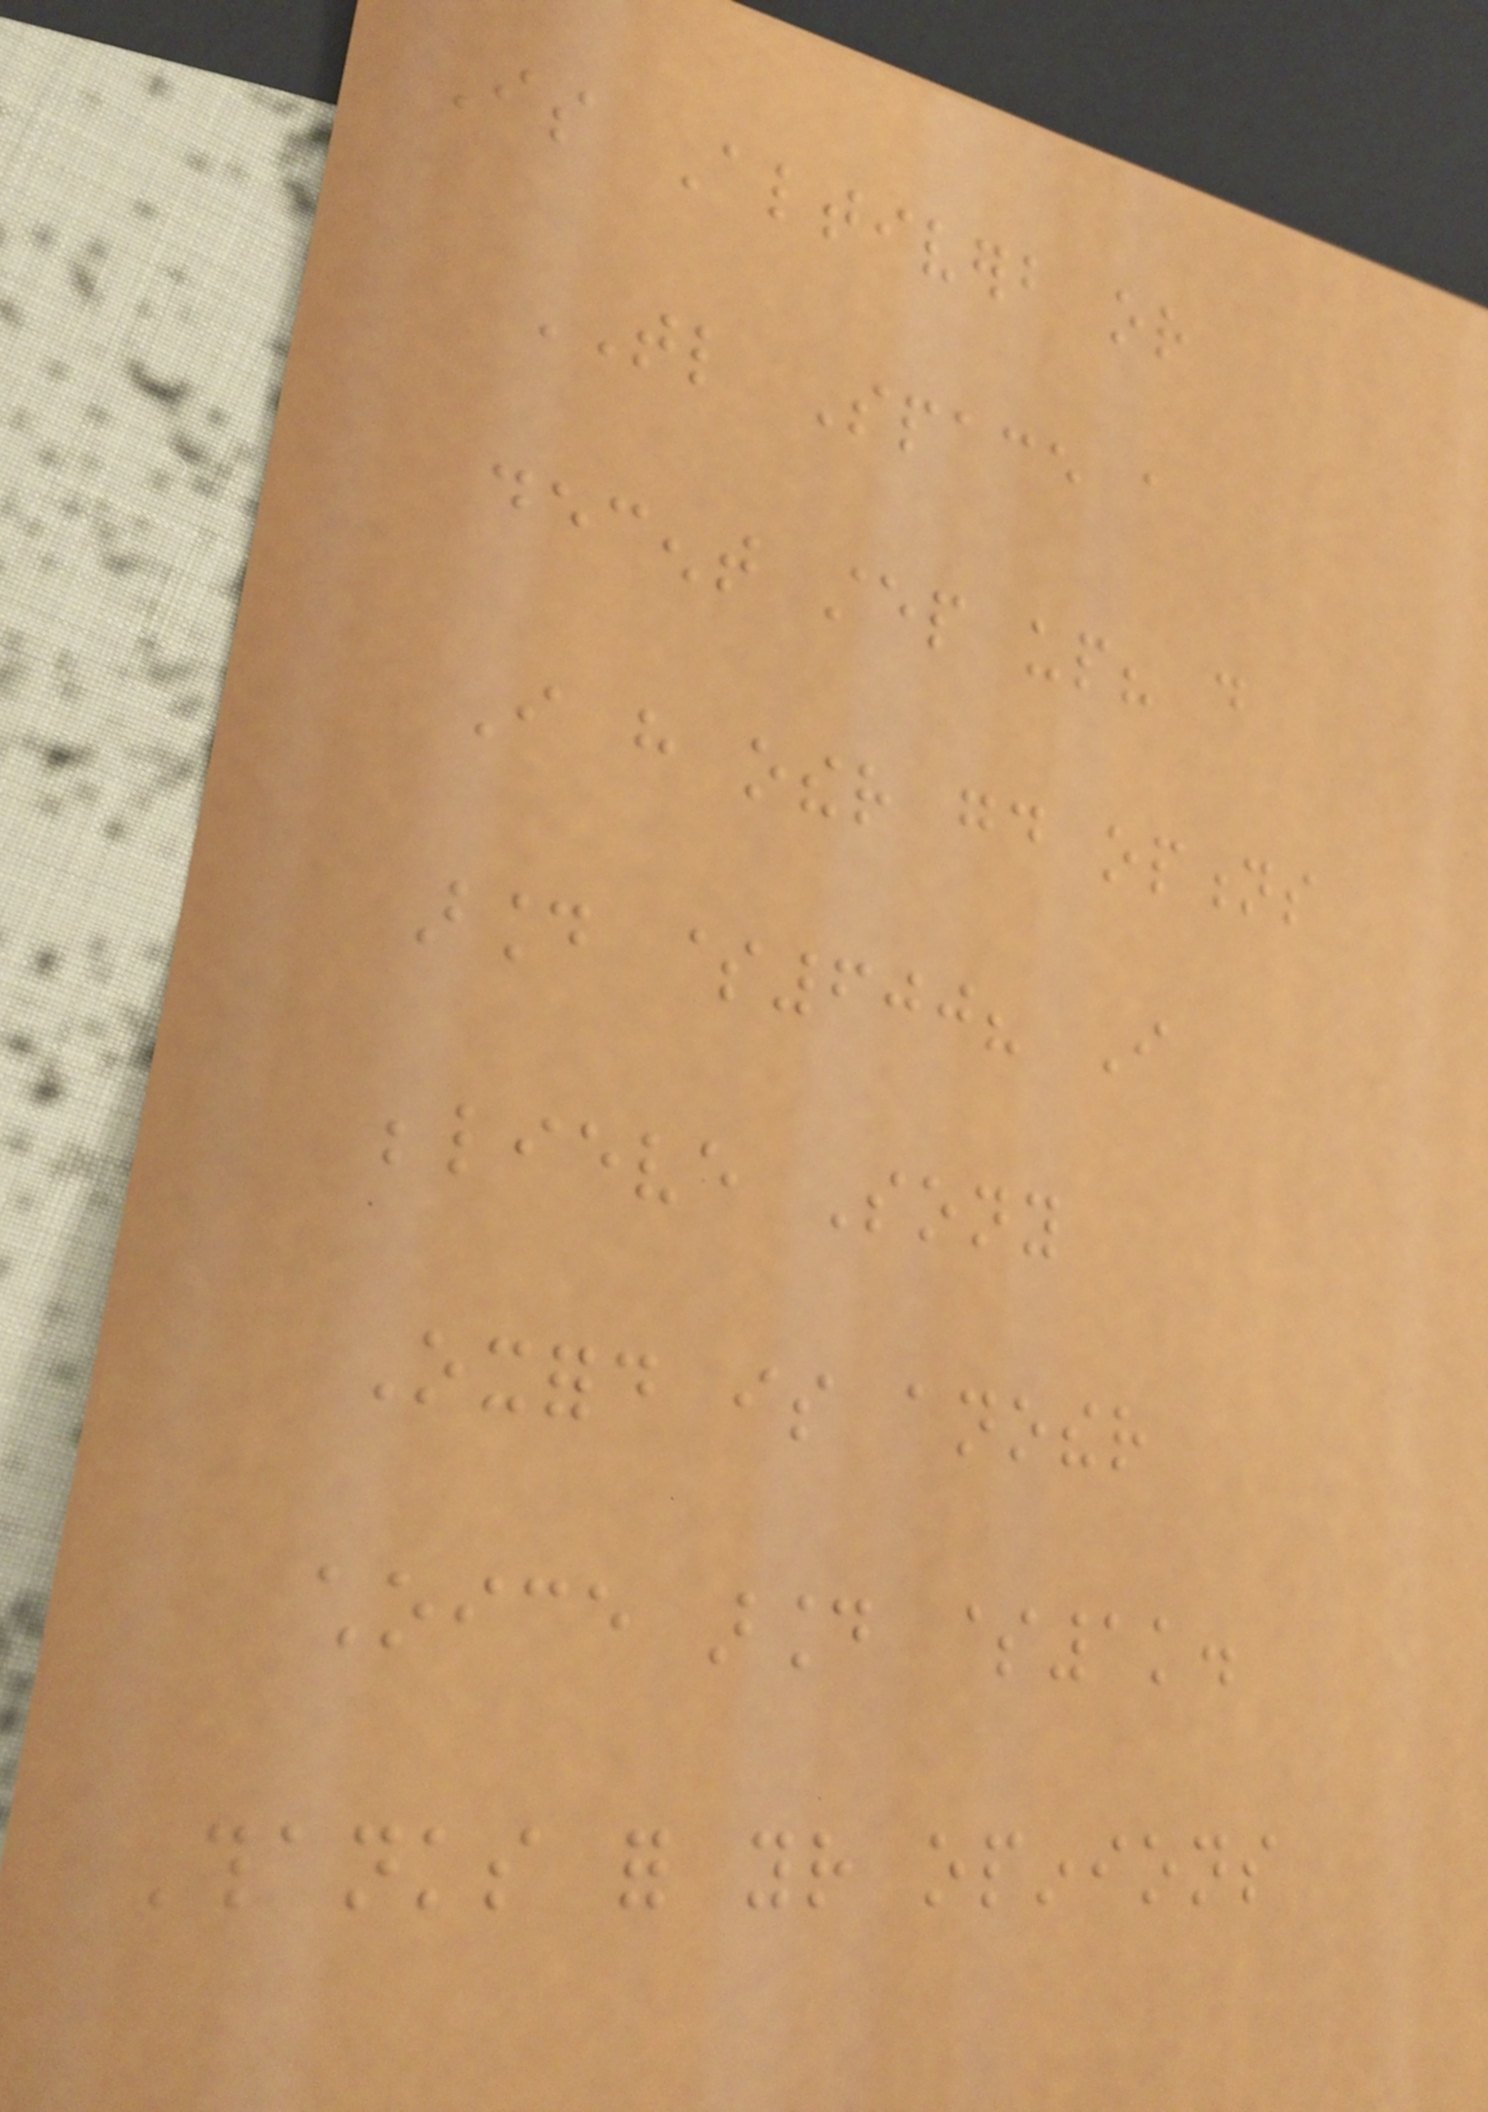Is Altiverb or
TL Space a
decent step up? do
I have other good options
around $600? I
believe Sony
Oxford is another
choice around $1k.
Thanks for your opinions
